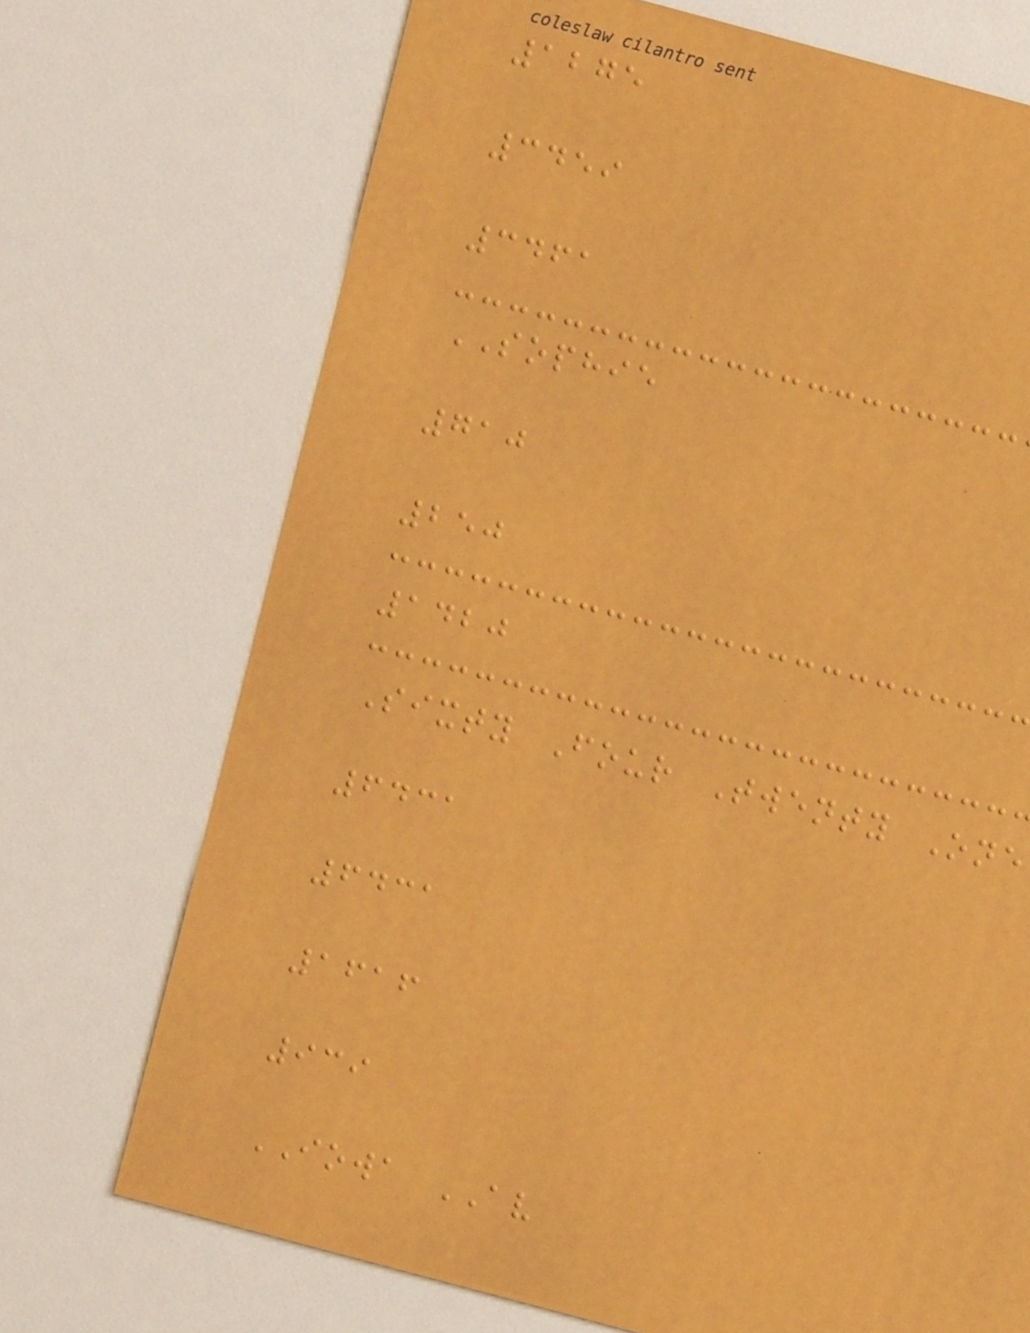1275
3459
3461
SOPHIE
710
250
1420
Sixty Four Twenty One
6431
6431
1616
939
IOWA AV
